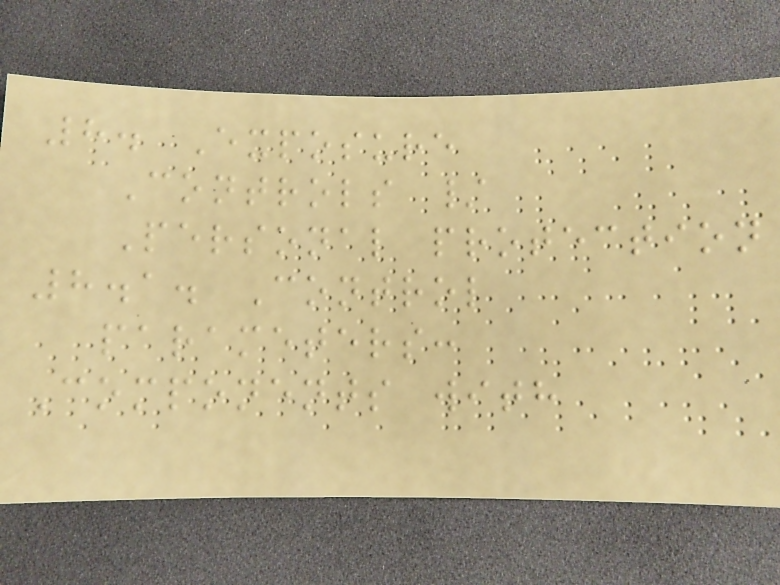8. Exposure
Controls /
Personal protection
8.1. Control
parameters:
Components with
